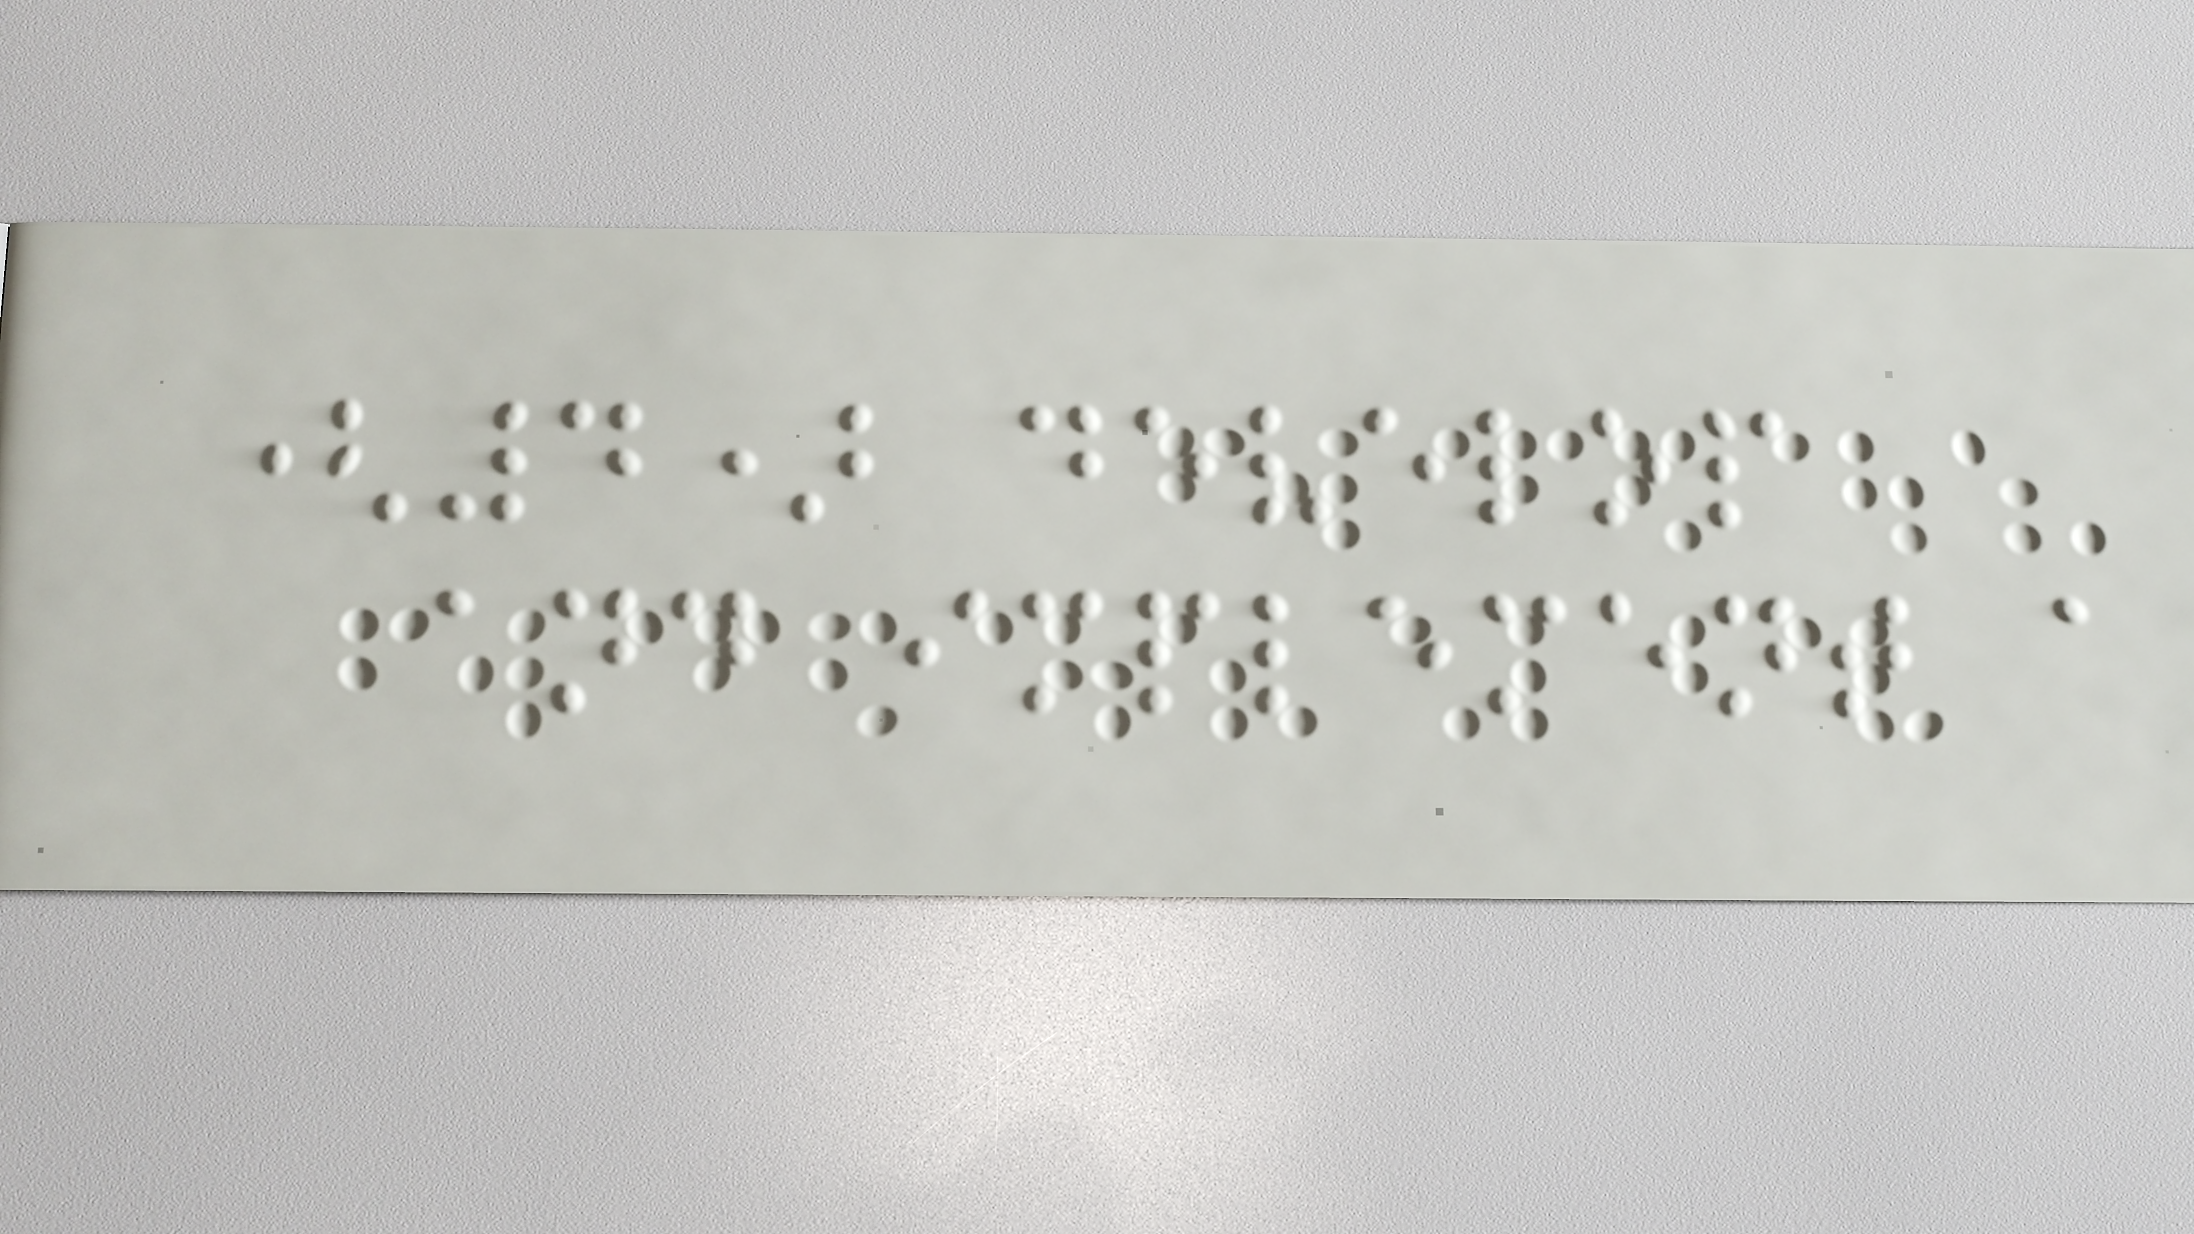(4) develop
and implement a
